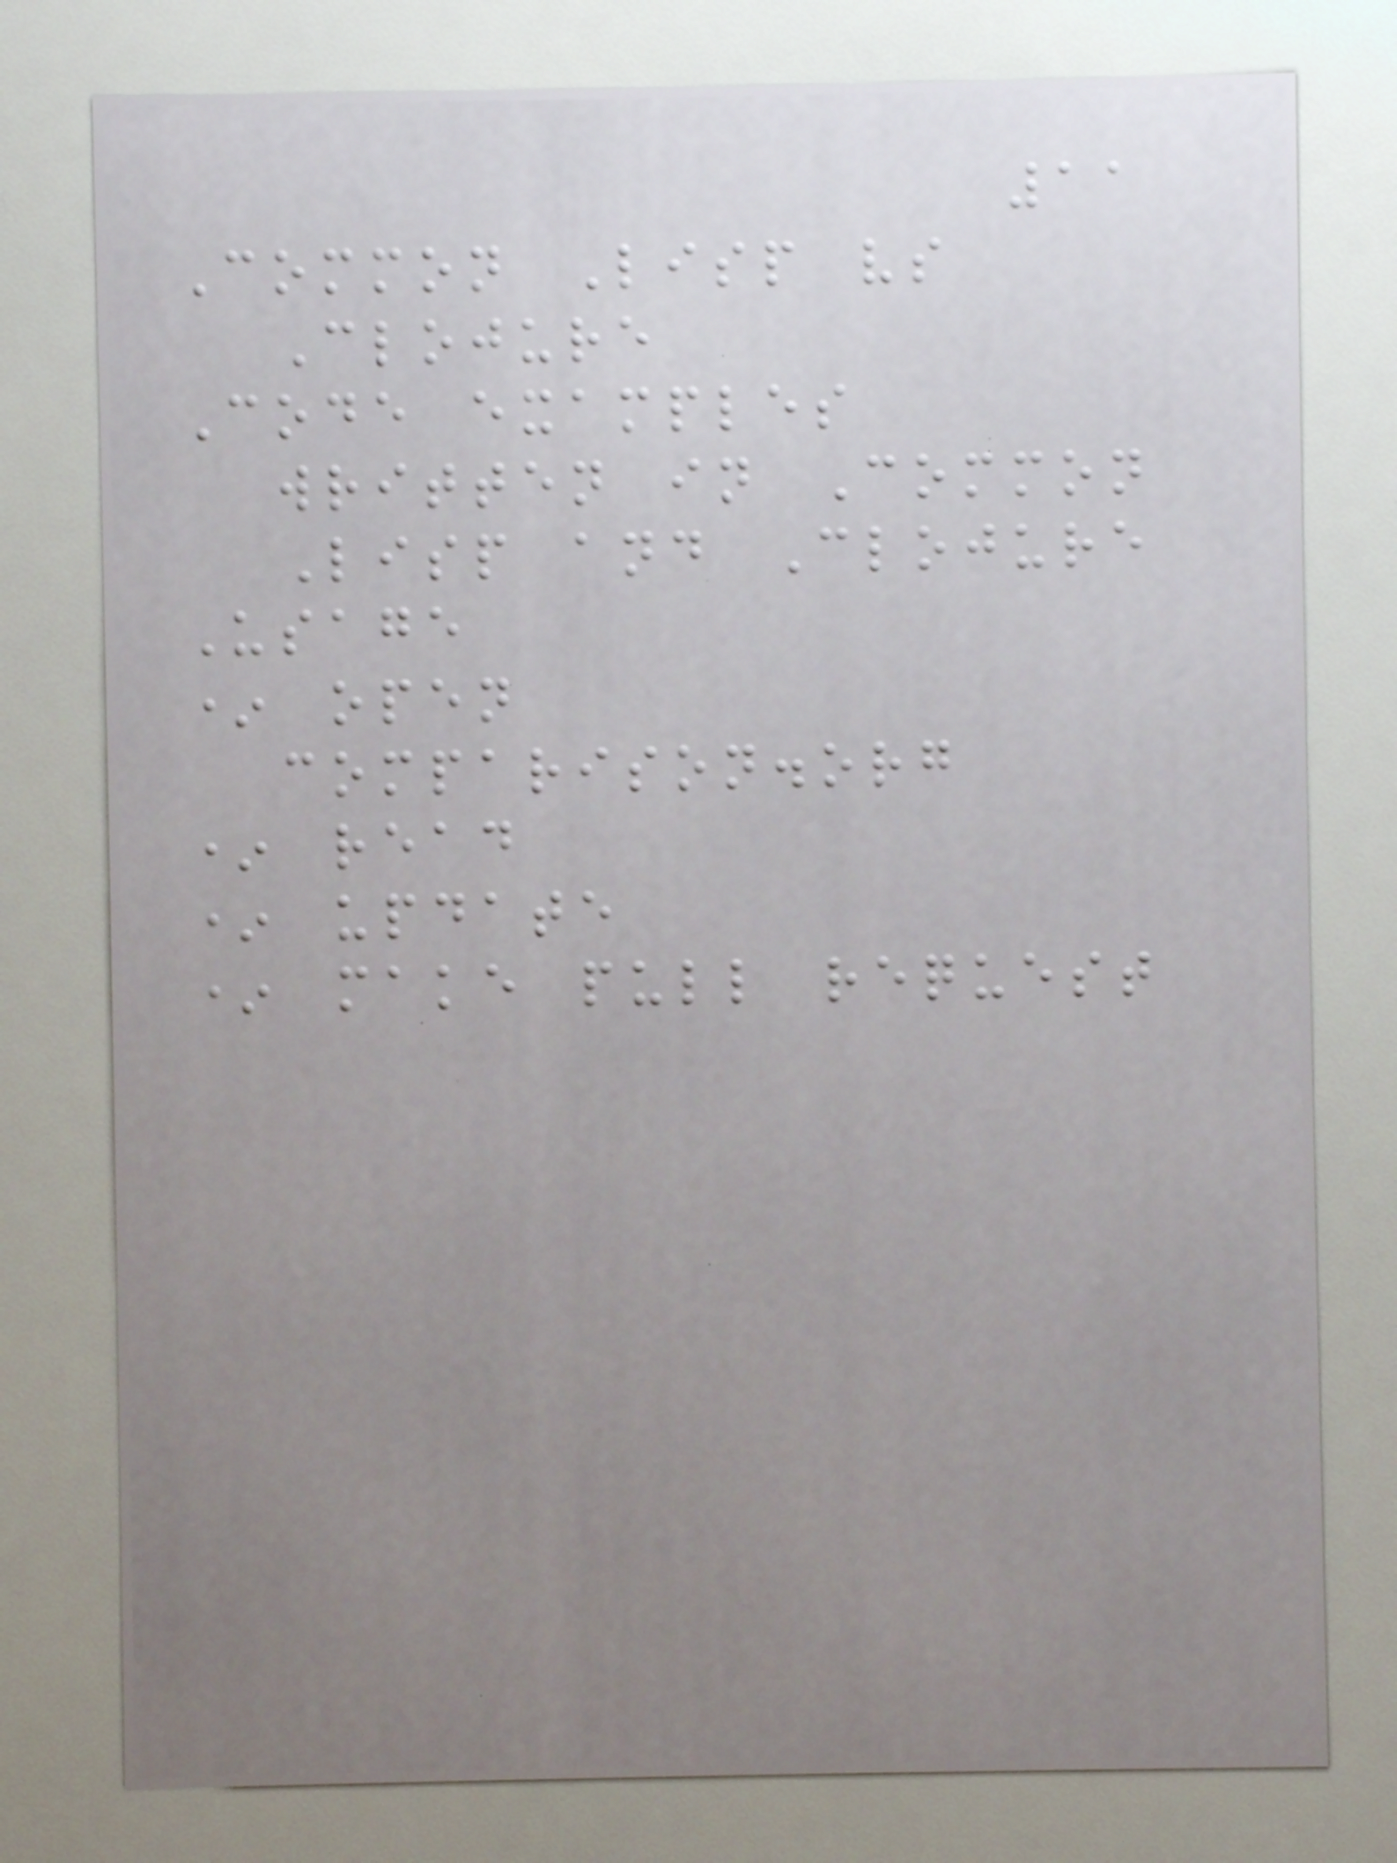11
Common Lisp vs
Clojure
Code examples
written in Common
Lisp and Clojure
Usage
* open
comparison.org
* read
* update
* make pull request
